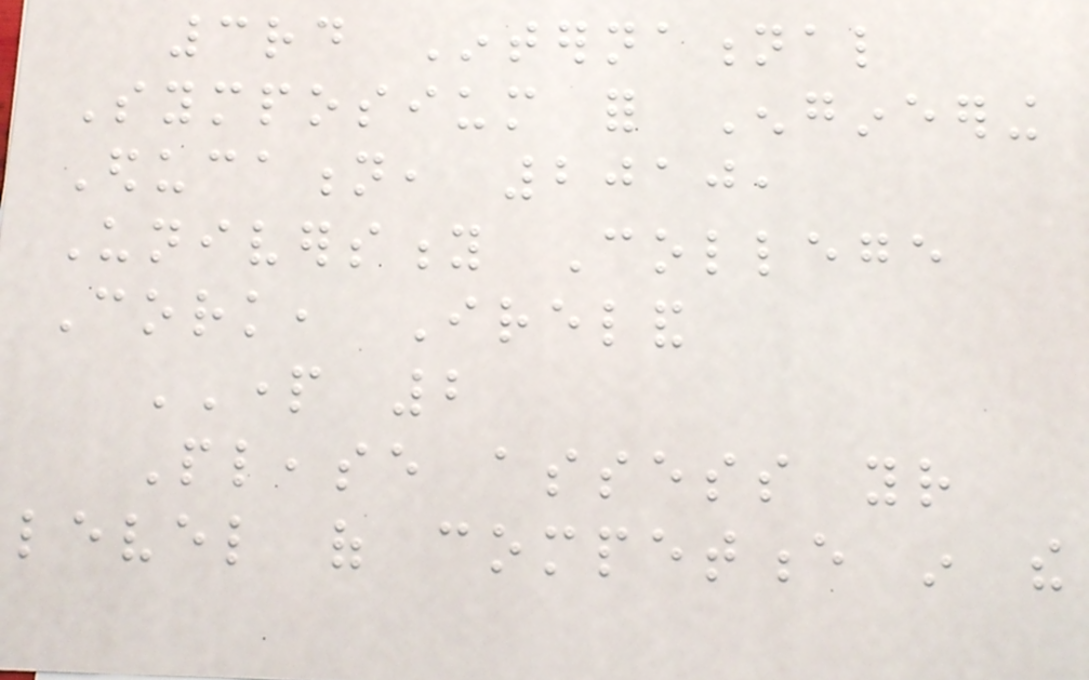3rd International
Symposium for Engineering
Education, 2010,
University College
Cork, Ireland
PART 2
Please assess your
level of competence in the
